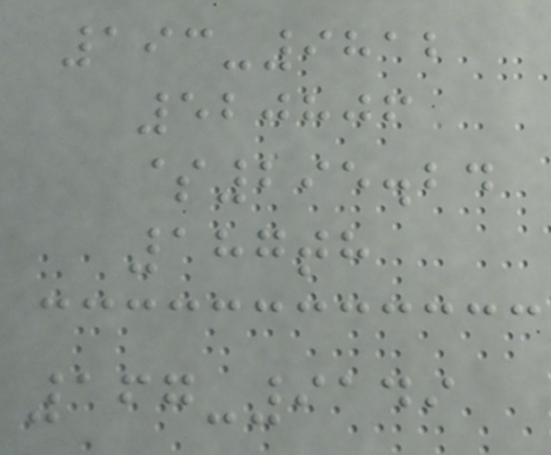193-9812
520806
$295.24
187th
167-9149
